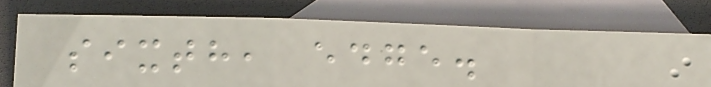sixth, edge.
